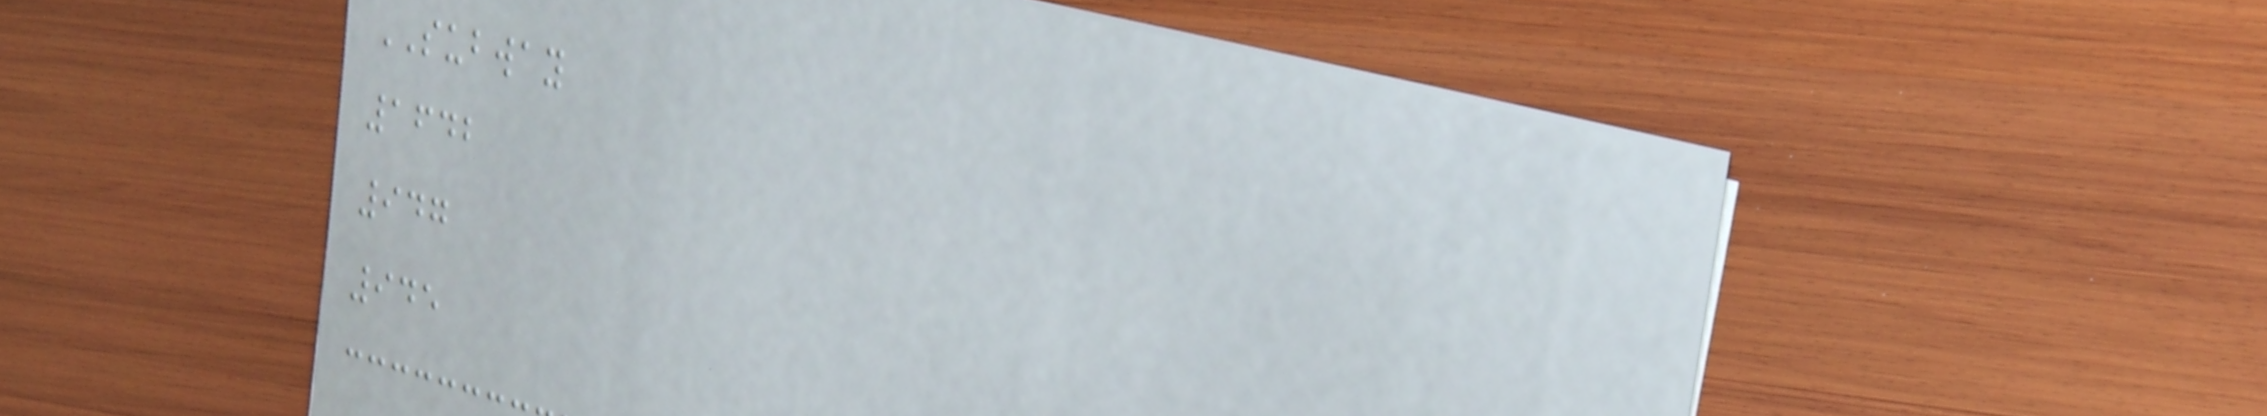SUBWAY
1642
947
945
